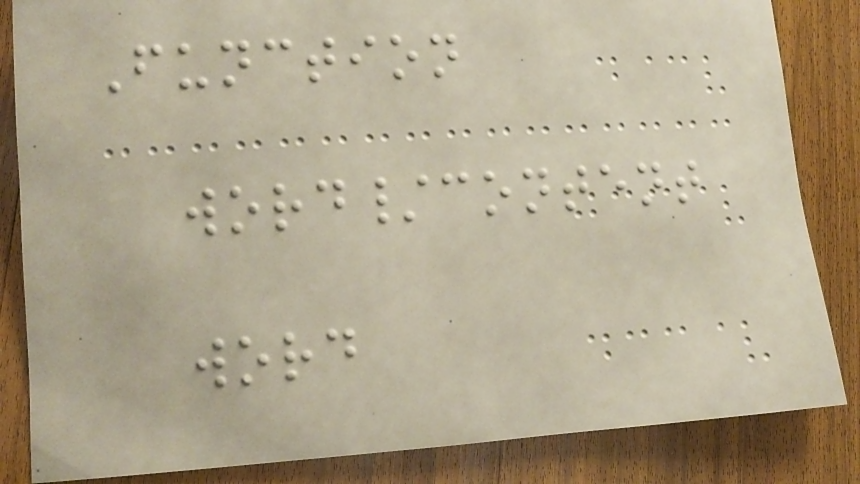Function
word/content
word
